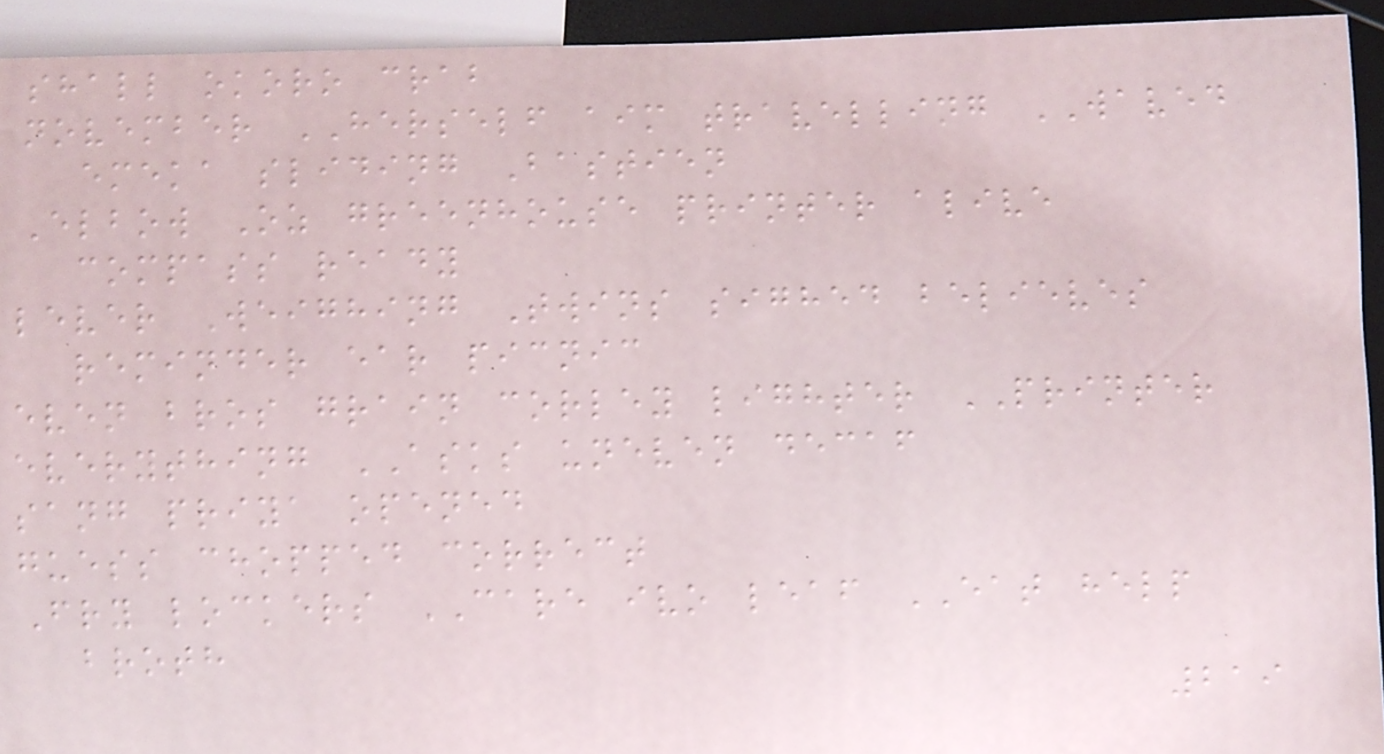shall okoro crab
november HERSELF aim travelling WAVED
emeka sliding Bastien
Elbow Oz greenhouse printer alive
compass ready
lever Weighing Twins sighed believes
reminder ear picnic
even bros grain corley lighter PRINTER
everything ASKS uneven decaf
sang priya opened
guess chopped correct
Fry lockers CARE ivo leaf EAT help
broth
219
